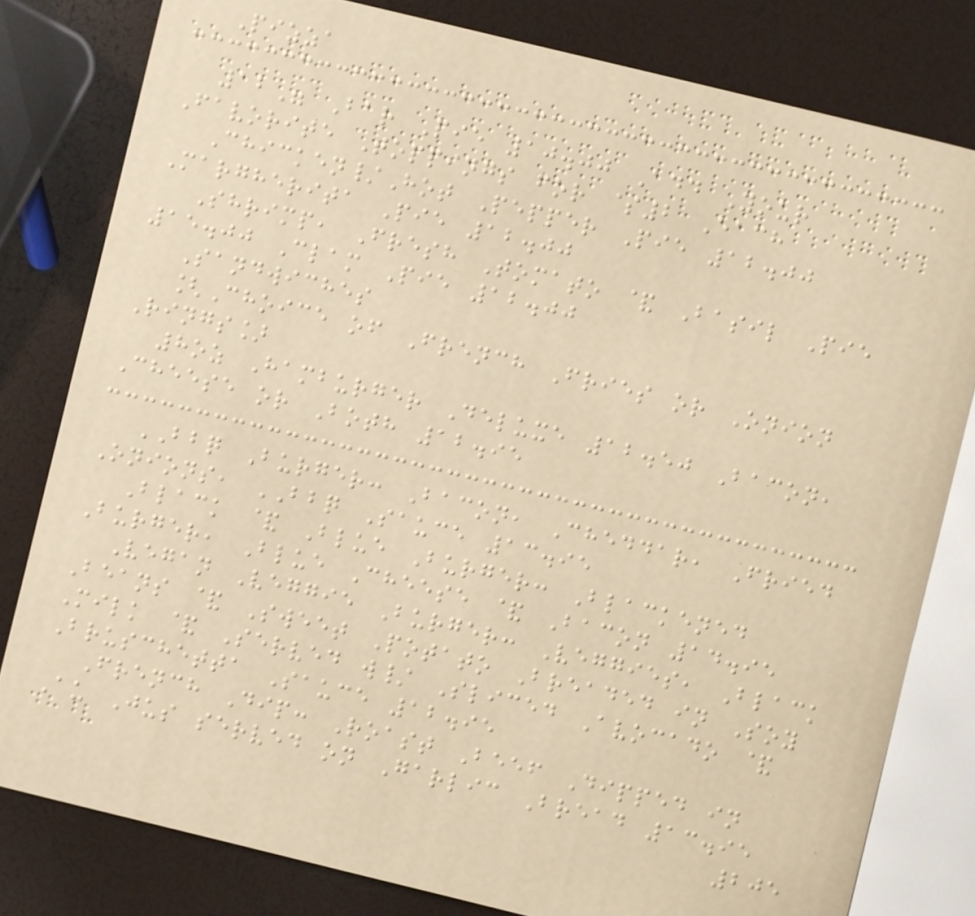Pizza
12" Bar Pie 10.00 Add Your
Favorite Toppings for $2 Each
Chicken/Hot Pepper Pie 12.00
Margherita Pie 12.00
Shrimp, Fresh Tomato & Basil Pie
15.00 Clam Pie 12.00
Sandwiches
[Choice of French Fries or Onion
Rings]
8oz Hamburger Deluxe 12.50 Bacon,
Cheese or Both 12.95
BBQ Burger: Bacon, Cheddar, Fried
Onions, BBQ Sauce 13.95
Black & Blue Burger: Blackened
Burger, Blue Cheese & Bacon 14.95
Vegan Veggie Burger: Veggies, Black
Beans & Sweet Potato Breaded in Soy
Milk & Served w/ Sliced Avocado &
Bruschetta Sauce 12.95
French Dip: Roast Beef Dipped in
Au Jus served on Garlic Bread 13.95
205
